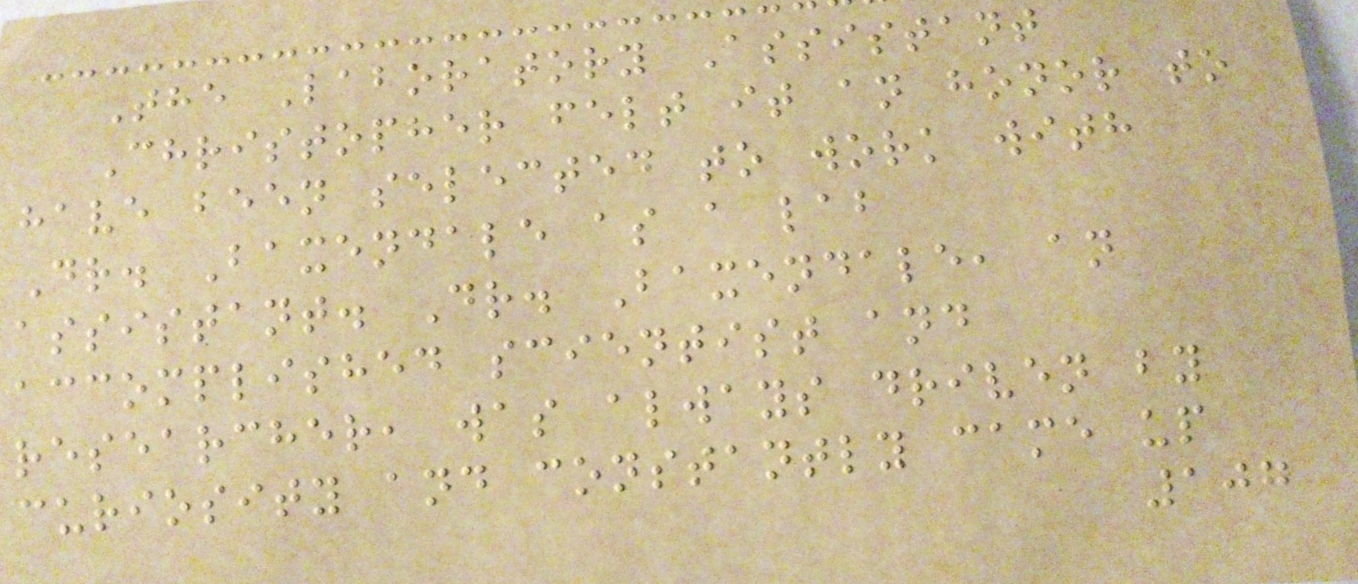The Laboratory Assistant
Christopher felt it an honor to
have been selected to work with
Dr. Baxendale as a lab
assistant. Dr. Baxendale, an
accomplished scientist and
researcher, was always driven by
curiosity and constantly came up
107
